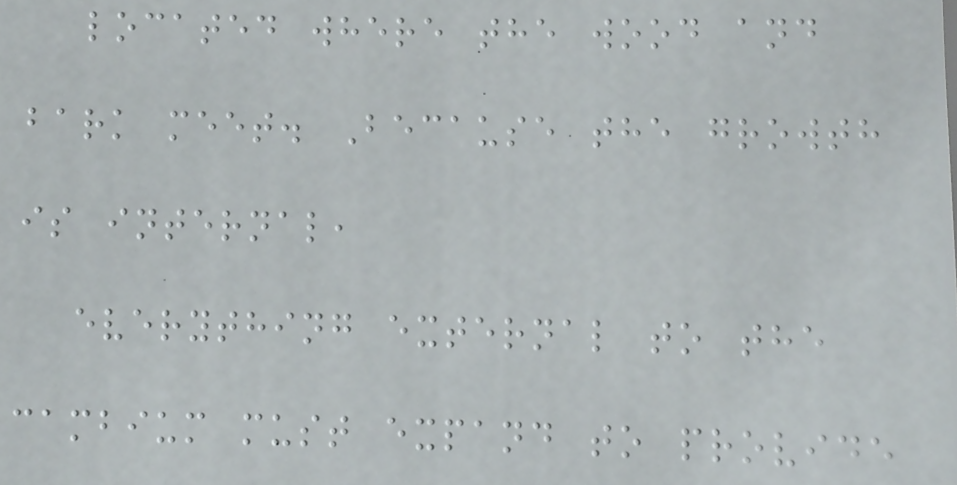located where the wood and
bark meet. Because the growth
is internal,
everything external to the
cambium must expand to provide
